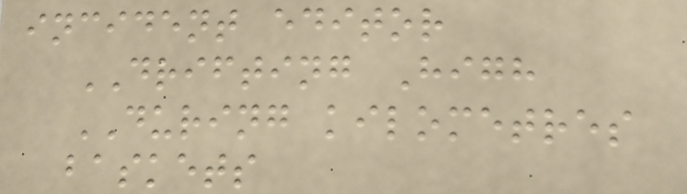incident editor
DRIFTING High
DURING kilometres
baskets
